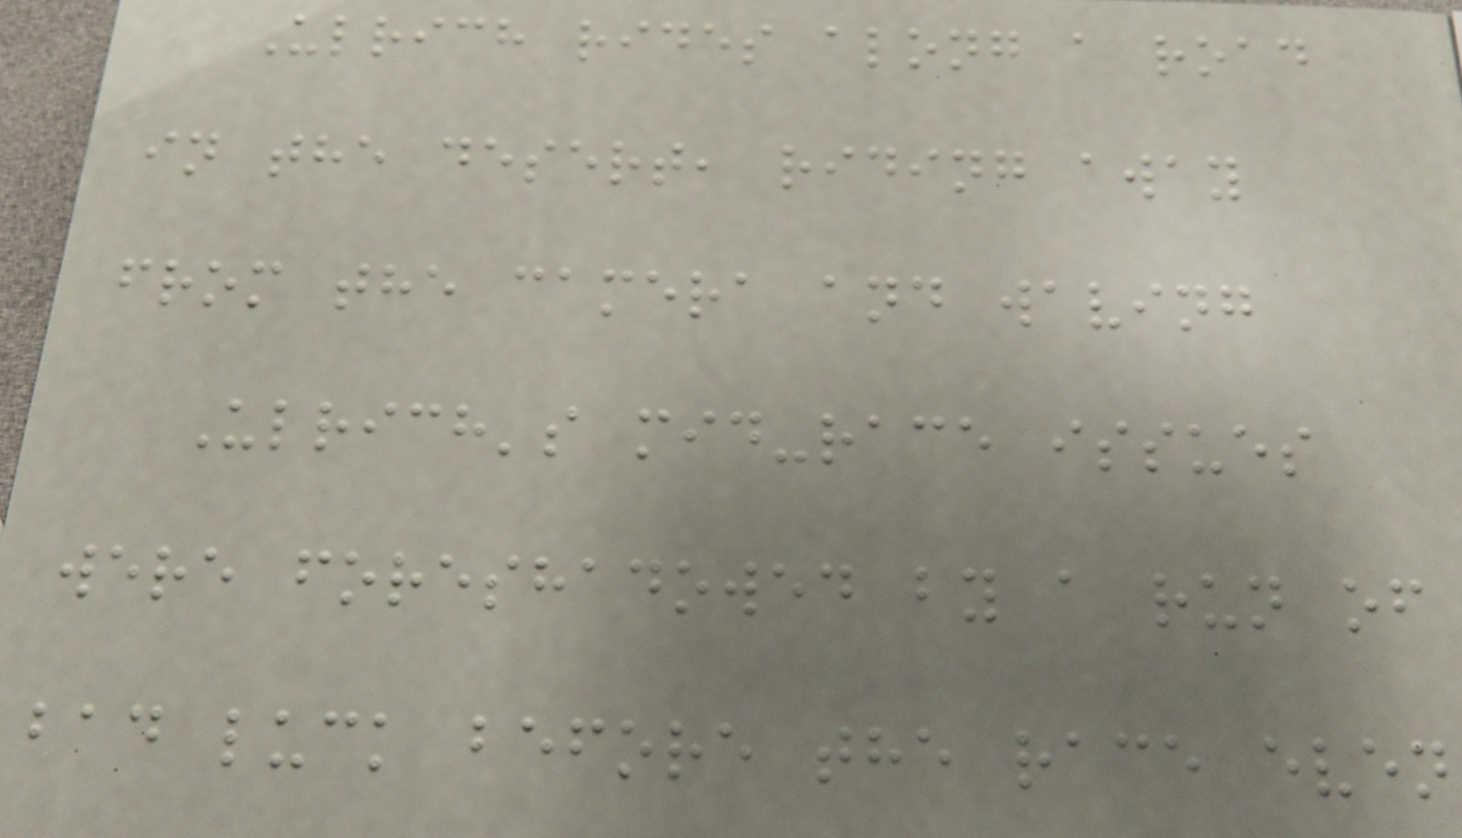Ulrich rides along a road
in the desert, riding away
from the camera and waving
Ulrich's mid-race issues
were foreshadowed by a run of
bad luck before the race even
